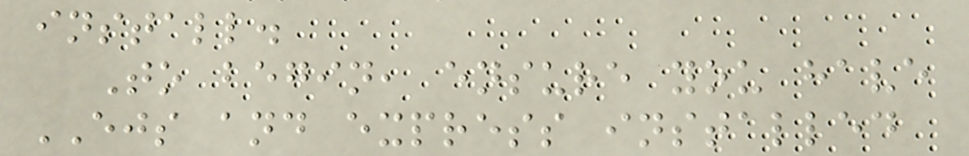install.
To begin, ensure you have
EJS and express installed
